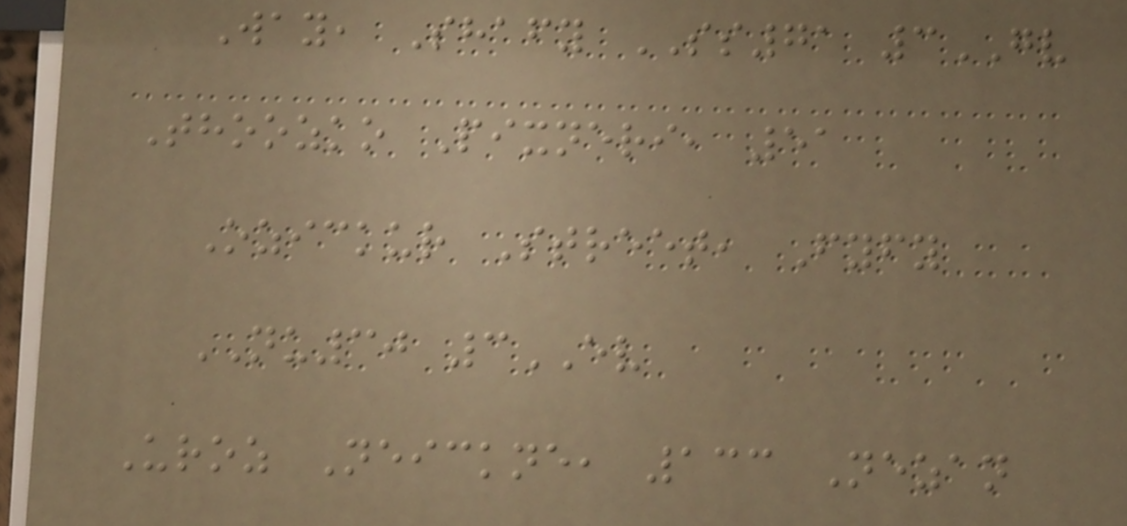Way, Shafy SS71 3GV
Thoozko Pixneri, 51
Ozickur Street, Fyfy
NU30 3EV
Uroz Neickne, 133 Nezan
